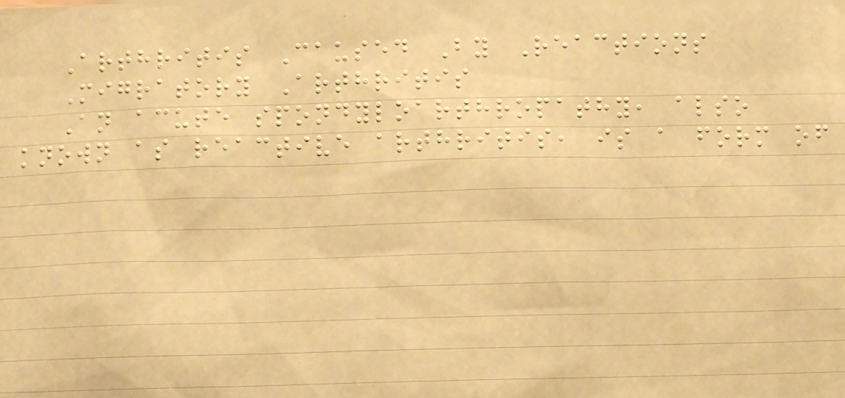Arthritis Caused By Reactions
Migratory Arthritis
An acute spondyloarthropathy, also
known as reactive arthritis, is a form of
